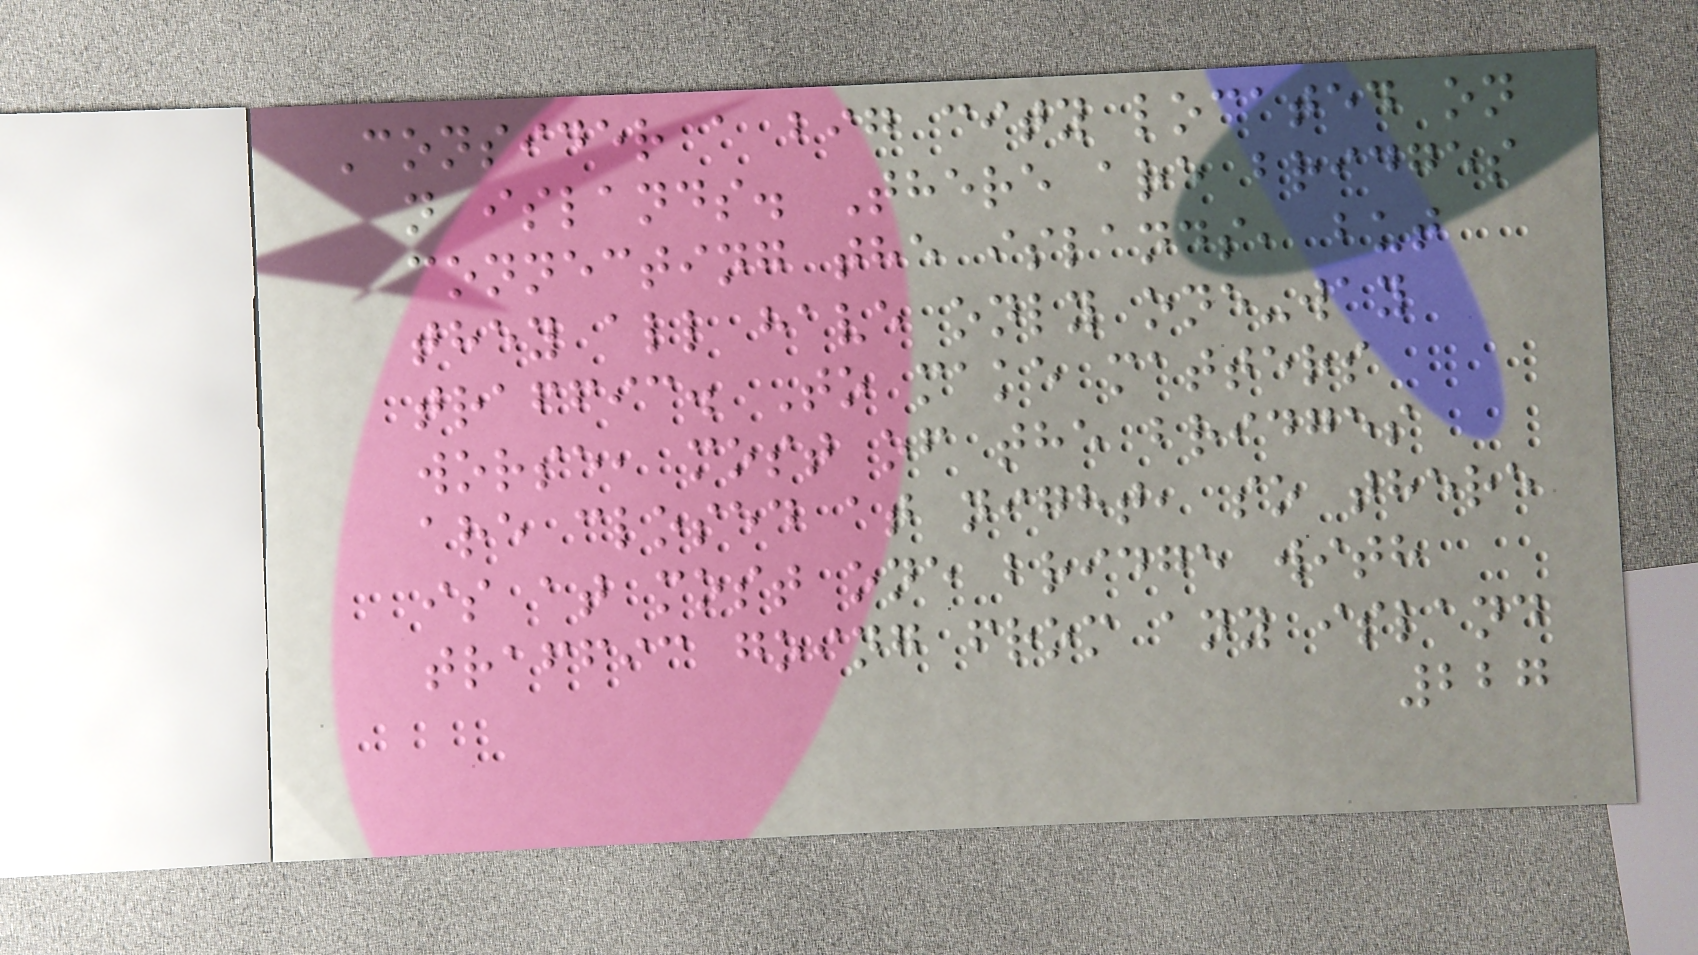Consider a big city located on
n islands. There are bridges
connecting the islands, but
they all have only one-way
traffic. To make matters
worse, most of the bridges
are closed at night, so there
is at most one bridge with
traffic going from any island
227
